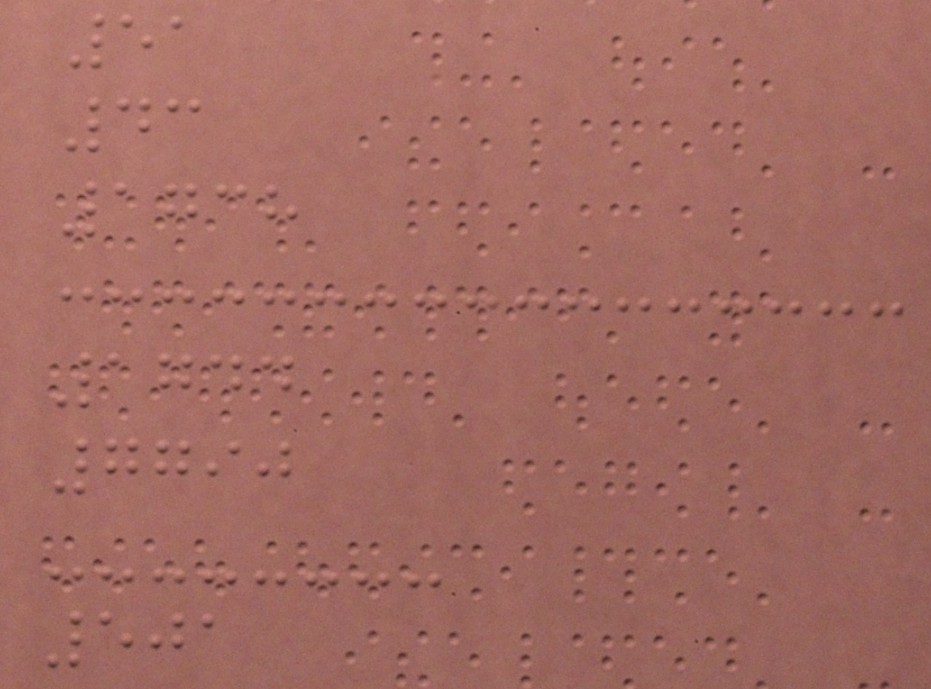51
43
1738
1744
7790
501
